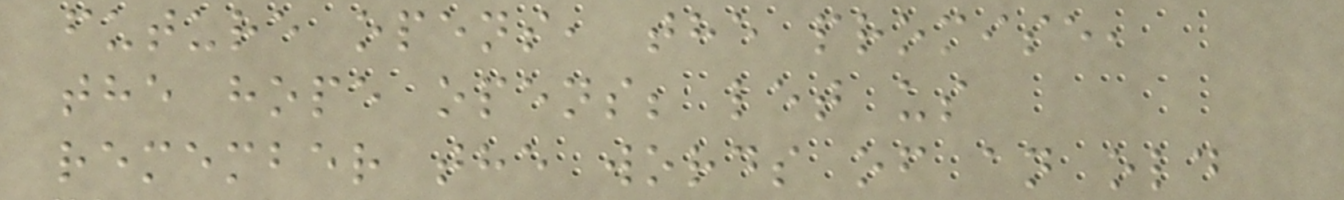future opens, the promise,
the hope opens; let us
remember the words of an old
